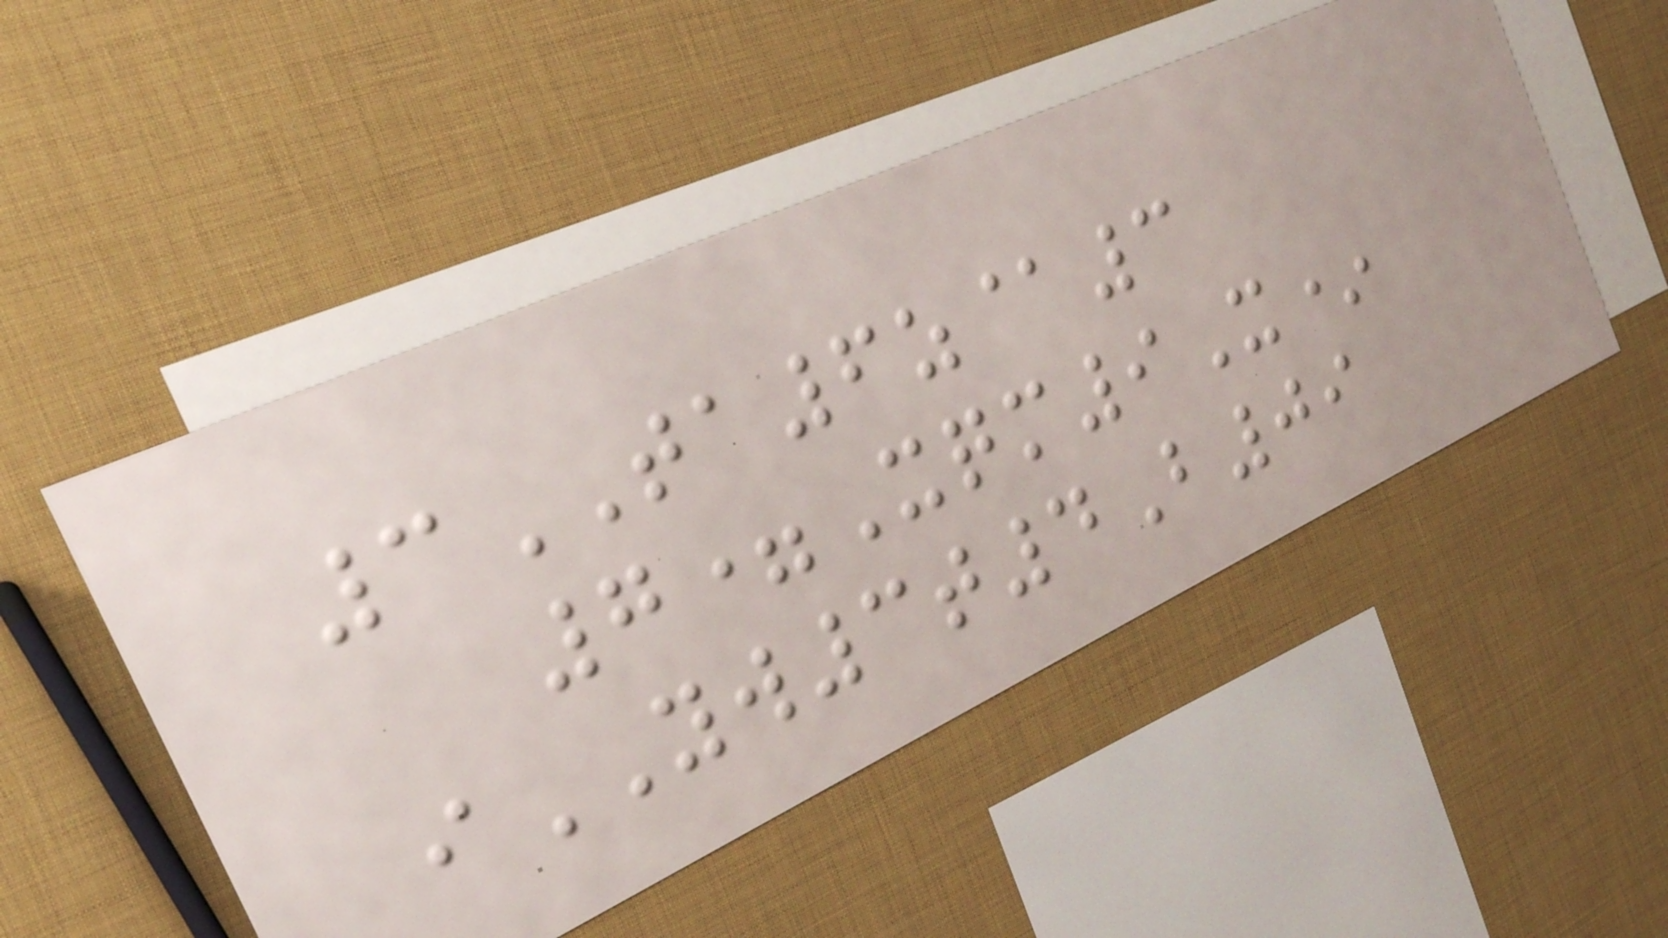3TA6z@3
7=Xqm9X*
iYW3t4B09
